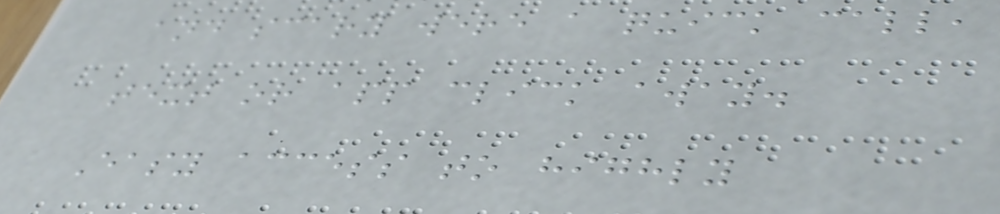and scary were a quick call,
text or app click away.
Easy access to highly
